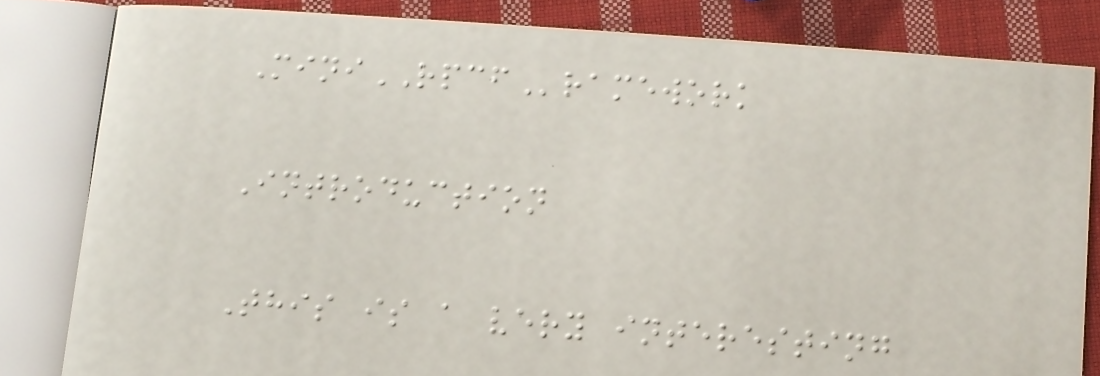MiniRPCFramework
Introduction
This is a very interesting
